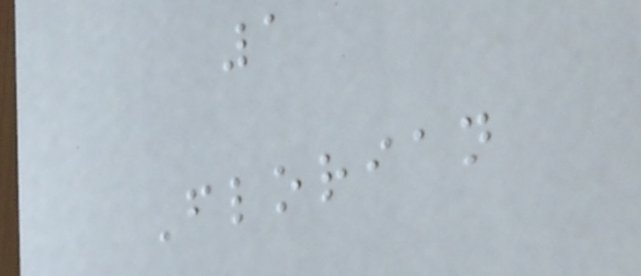1
Florian
